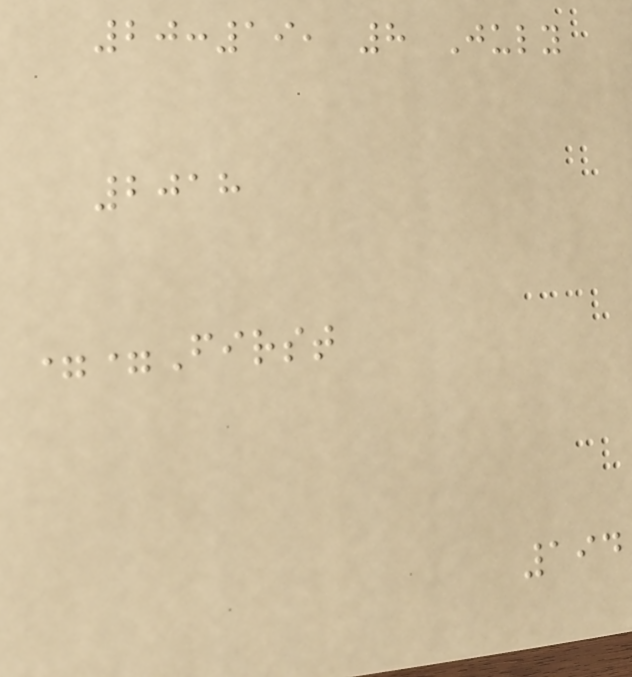20:19, 8 July
2018
==First
194
